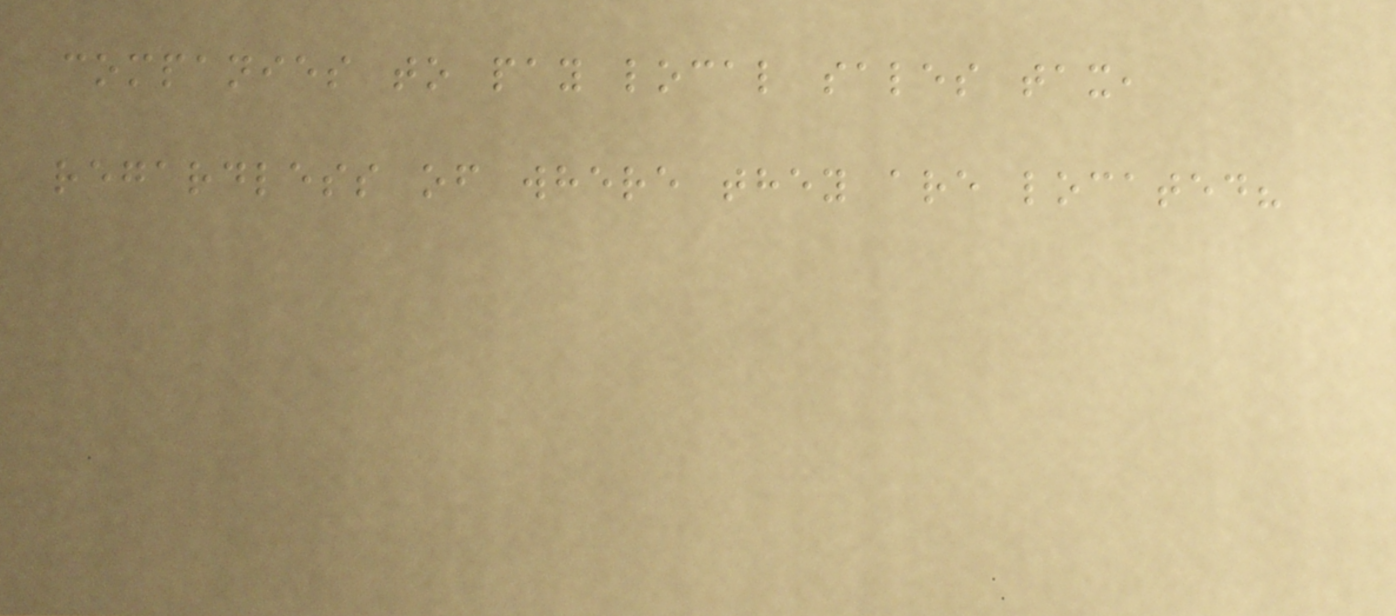companies to pay local sales tax,
regardless of where they are located?
